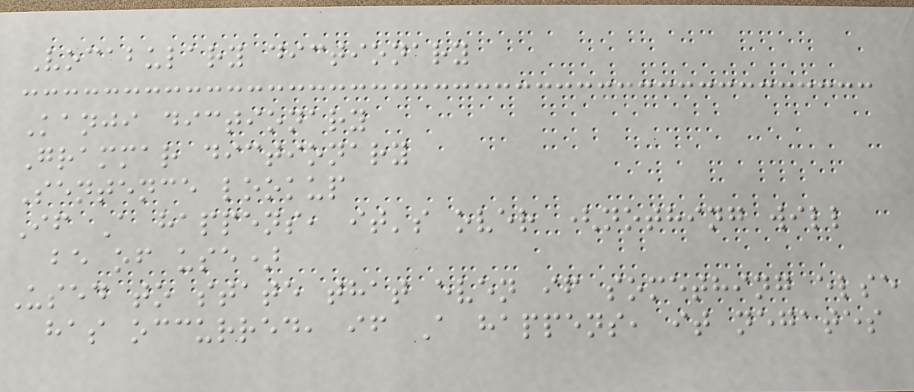Vocabulary dictionary
Kanji dictionary
Grammar dictionary
Sentence lookup
If A happens, it's over (nothing will
be of use)
Used to state that even if something else
has occurred, if A happens, it negates
